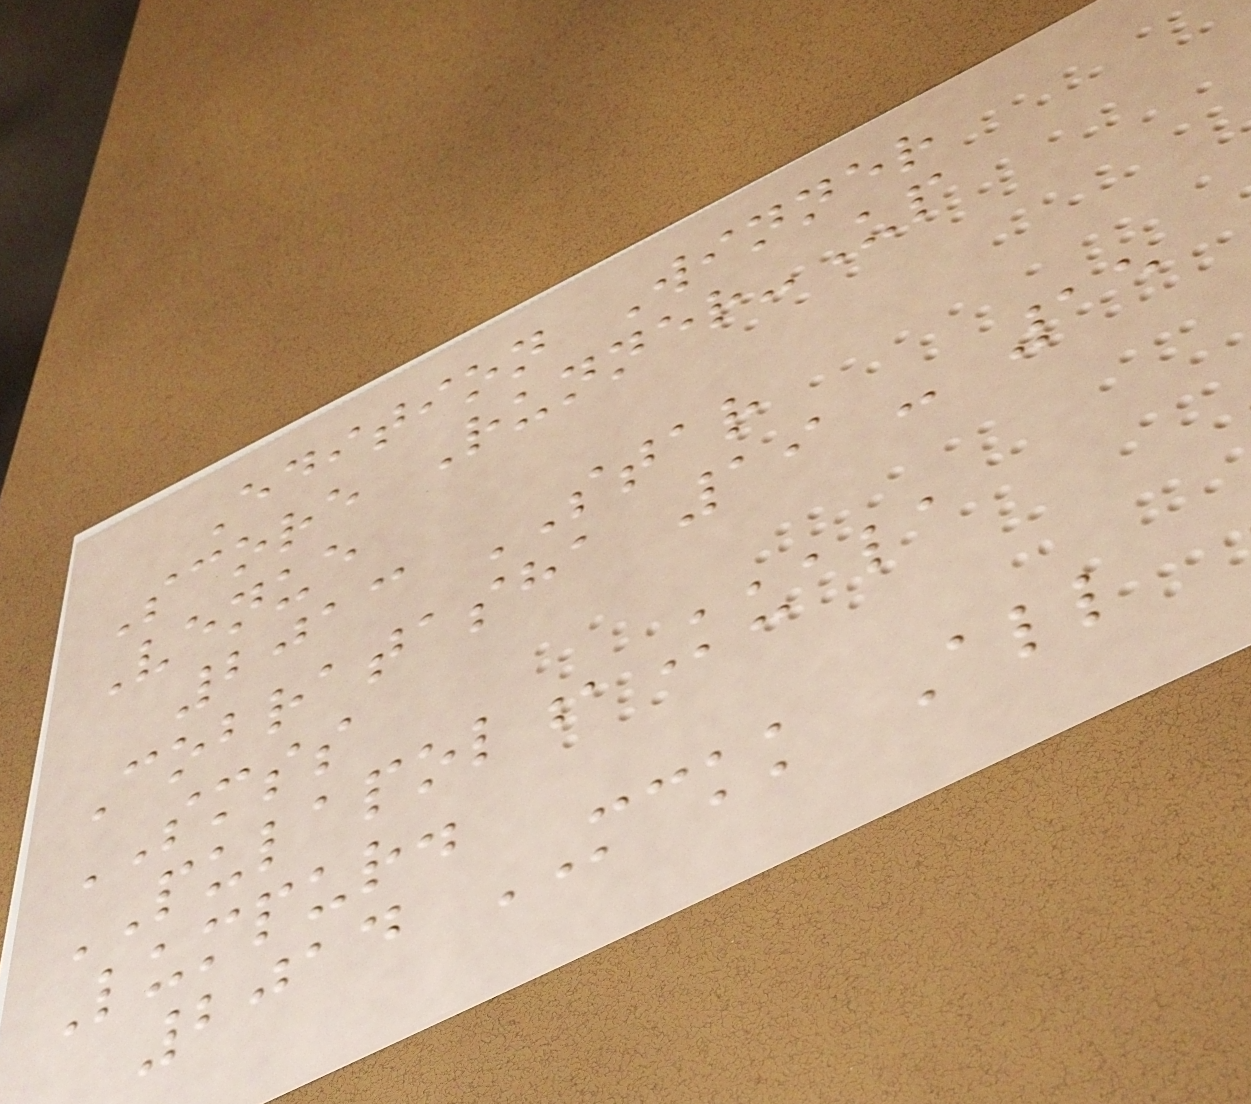Edition Winner
Score Runner-Up
Venue
2013 STAR
Cobratasha 19 - 15
SMSS
PULAPOL,Kuala
Lumpur.
2014 MCKK All
